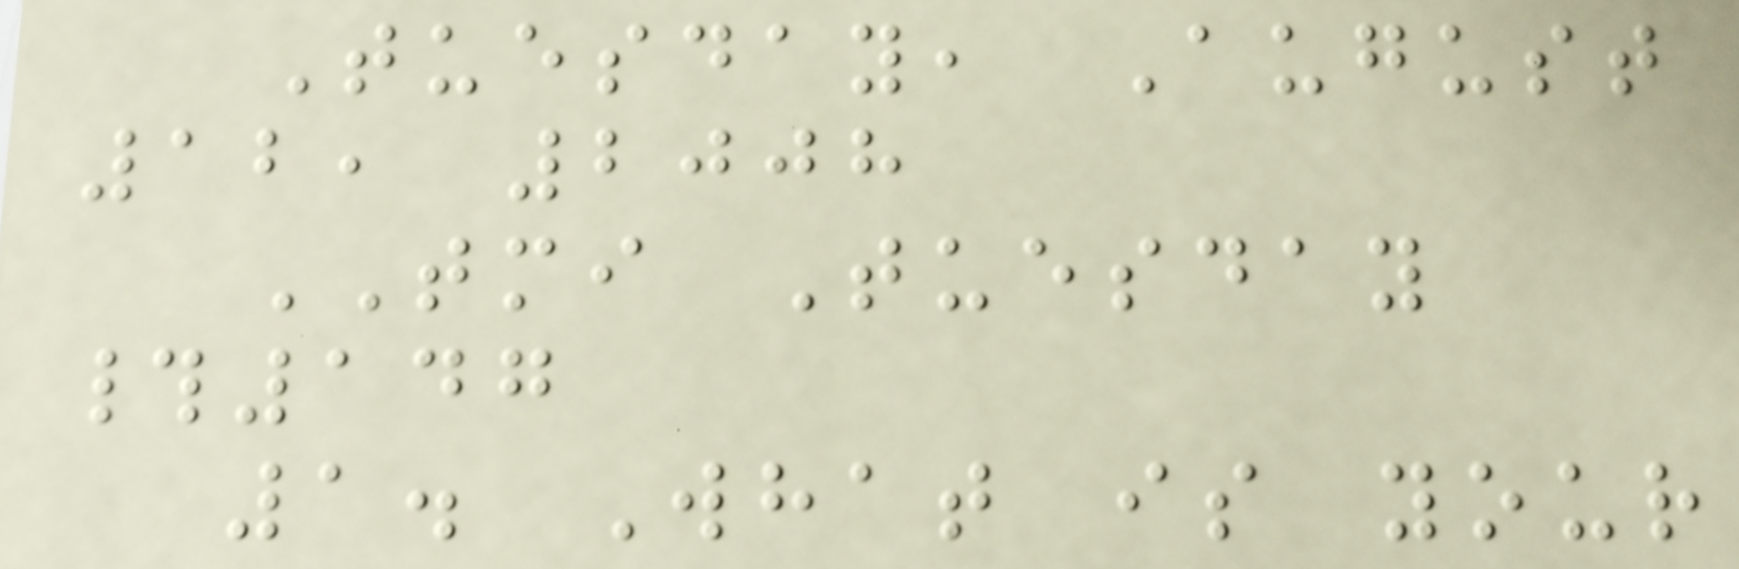Tuesday, August
12, 2008
TMI Tuesday
#147
1. What is your
